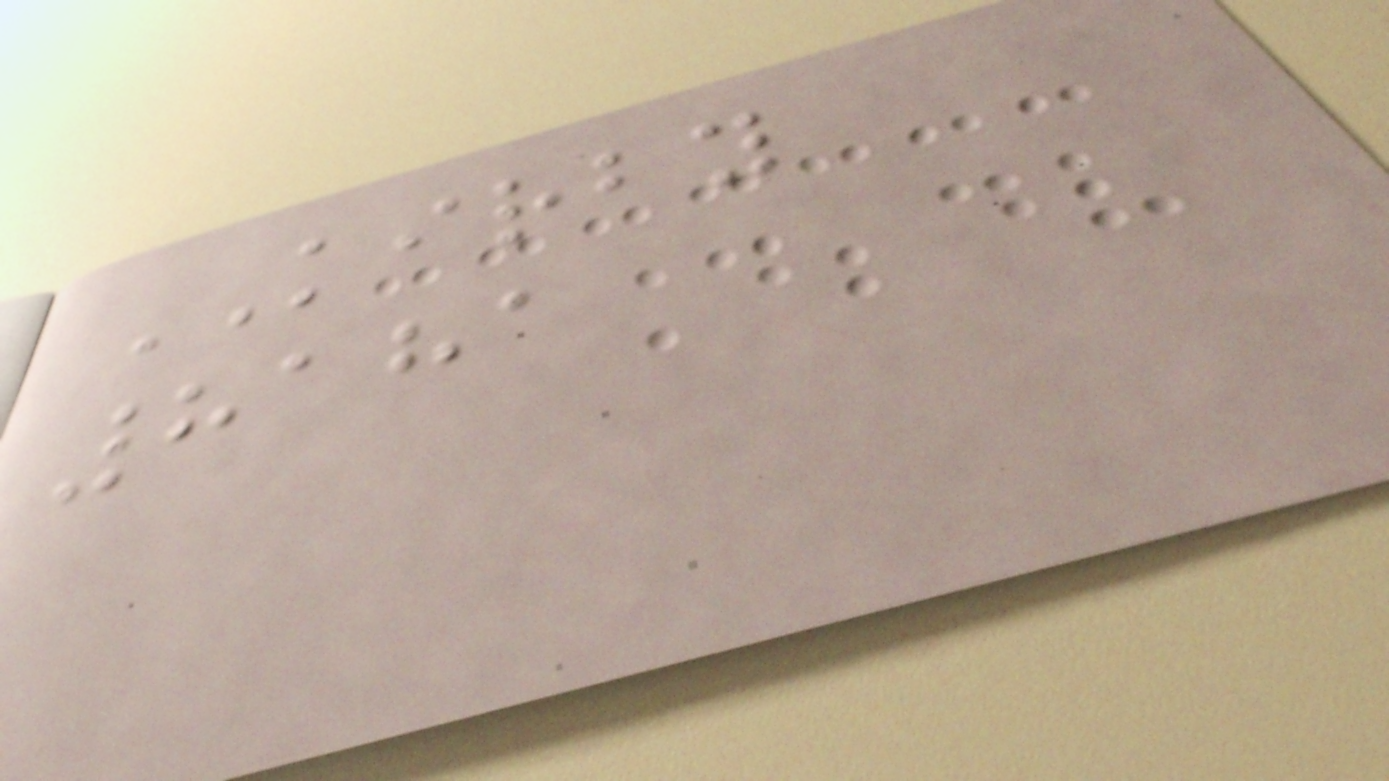KIRBY
8181
